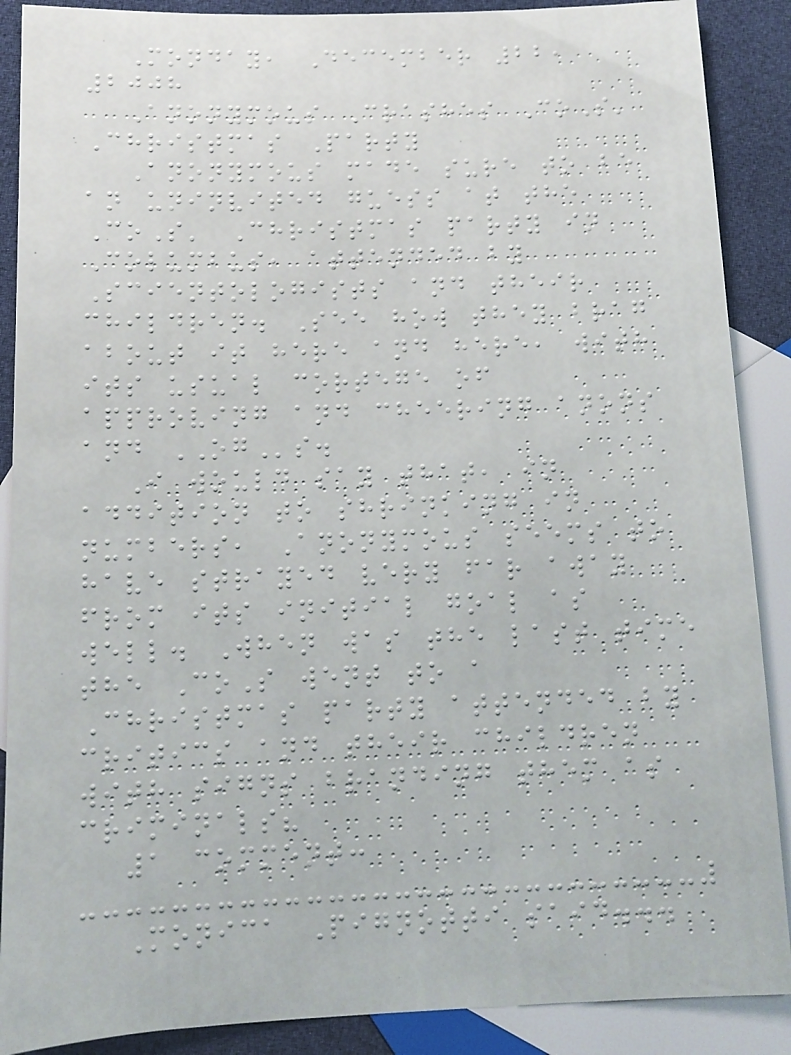Monday, December 22,
2008
Anonymous Crashes CoS'
Christmas Party
Anonymous made sure to be
an uninvited guess at the
CoS' Christmas party in
Columbus, attended by
Scientologists and their
children. See how they brag
about it here and here, with
its usual cortege of
approving and cheering anons
and OGs.
I would say that, in
addition to shrinking in
numbers, Anonymous seems to
have strayed very far away
from its initial goal as
well. When was the last time
the CoS went to a
Christmas party attended by
critics and their children
with signs branding them as
criminals?
1 comment:
Monica Pignotti said...
